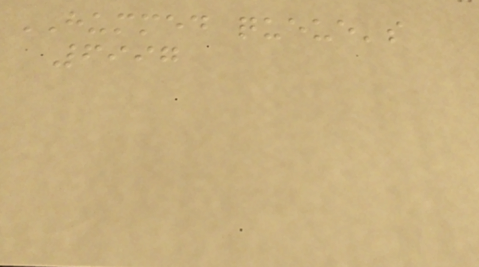HUMMED queue's
6997
